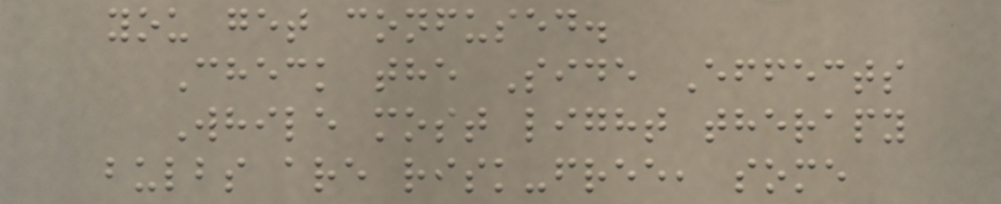you get confused.
Check the Side Effects
While most light therapy
bulbs are risk-free, some
